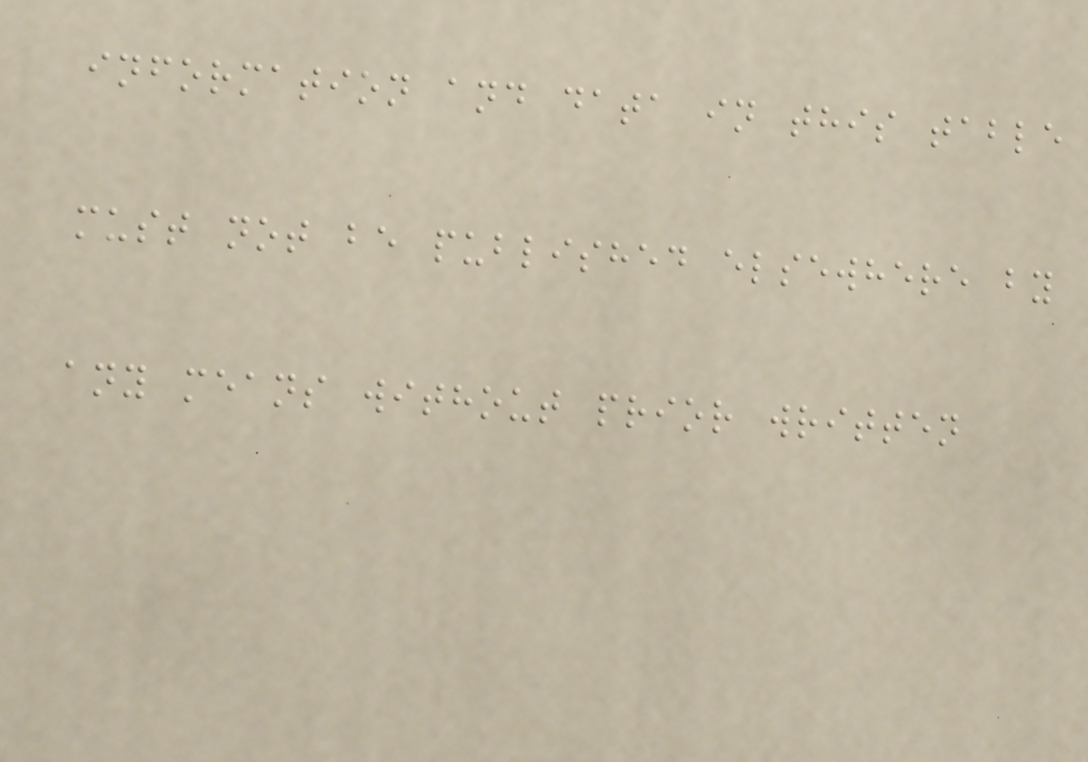information and data in this table
must not be published elsewhere by
any means without prior written
